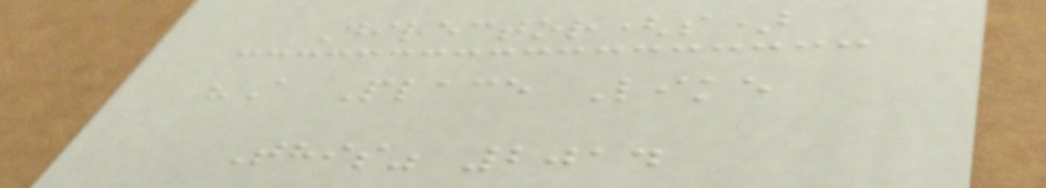Director(s)
"A Place Like
This" 2014
